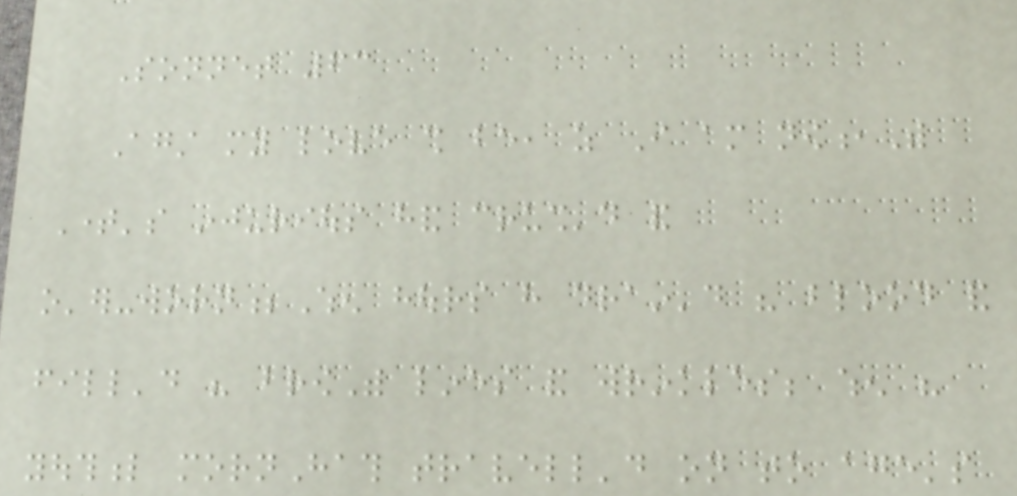Sonnet 63
Against my love shall be, as I am now,With
Time's injurious hand crush'd and
o'er-worn;When hours have drain'd his blood and
fill'd his browWith lines and wrinkles; when his
youthful mornHath travell'd on to age's
